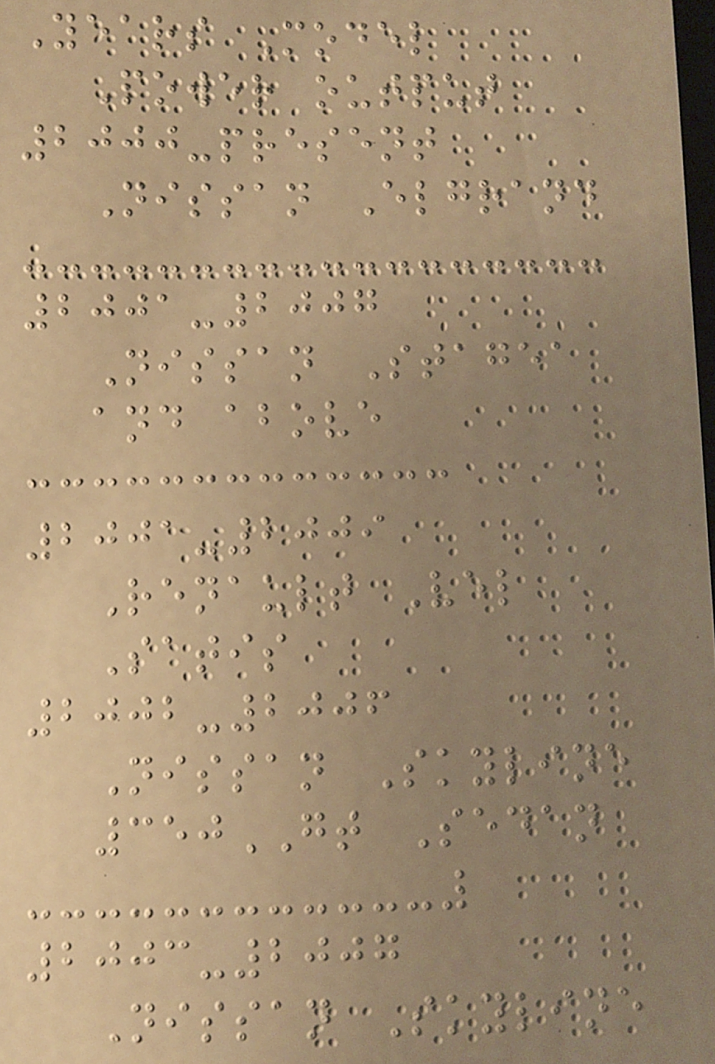Years Model
Power output
2000-present
Nissan Elgrand
2001-2007
Nissan Stagea
and above
2001-2009
Renault Vel
Satis
2002-2006
Nissan Skyline
350GT Sedan
2003-2007
Nissan Skyline
